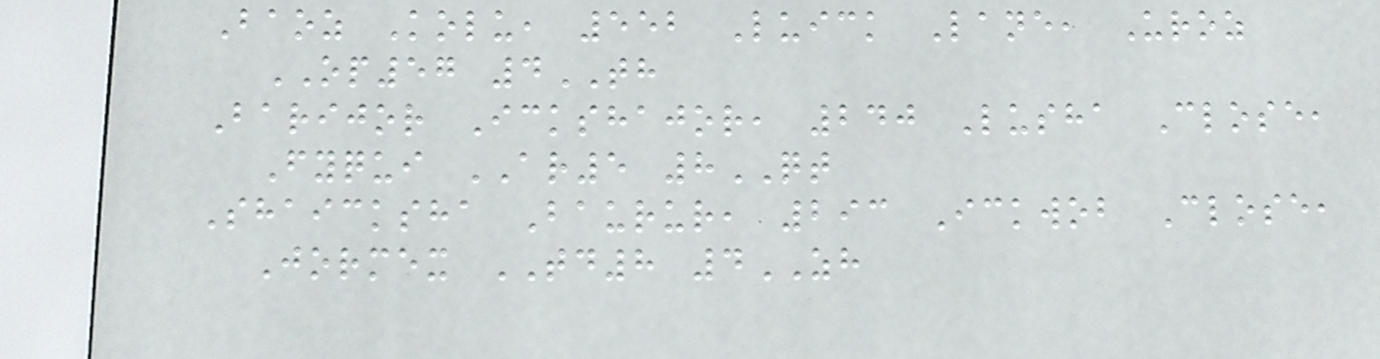Baoz Kolu, 552 Luick Lane, Uroz
OP57 4TH
Barijor Ickshajor, 240 Lusha Close,
Fyqui AR5 8QT
Shaicksha Baurur, 293 Ickwob Close,
Jormex TD8 4ZH
